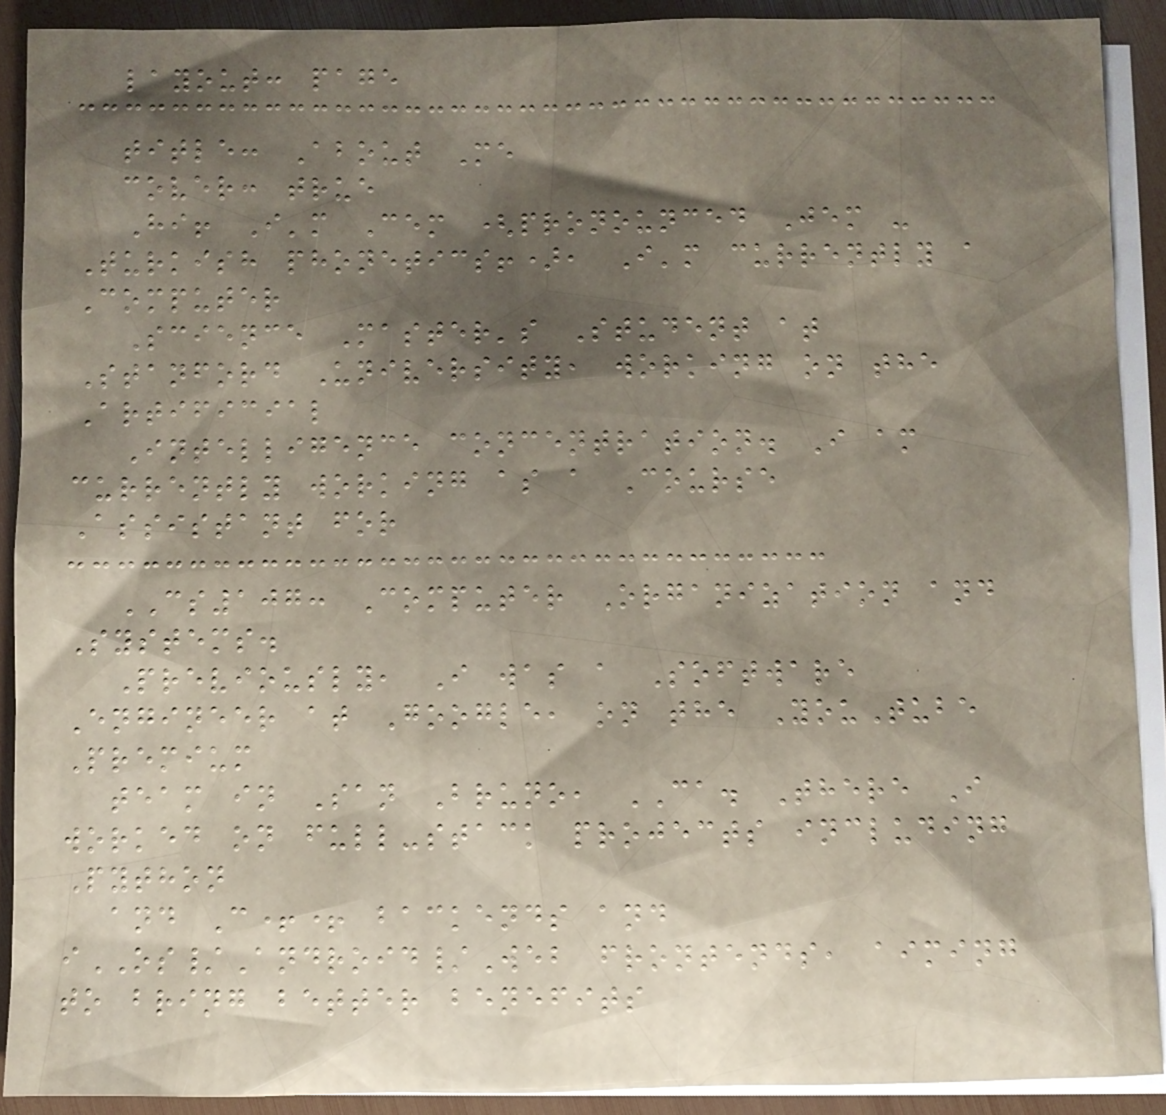layout: page
title: About Me
cover: true
Hi! I'm Cem (pronounced Jem -
Turkish phonetics!), I'm currently a
Computer
Science Master's Student at
Stanford University, working on the
Artificial
Intelligence concentration. I am
currently working as a Course
Assistant for
CS107: Computer Organization and
Systems.
Previously, I was a Software
Engineer at Google, on the YouTube
Premium
team in San Bruno, CA. There I
worked on full-stack projects including
Python
and C++ backends and
iOS/Android/Web frontends, aiming
to bring better benefits
